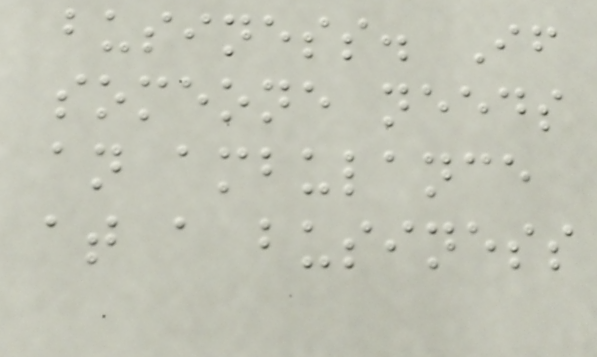business. If
someone needs
an ambulance
at a business
